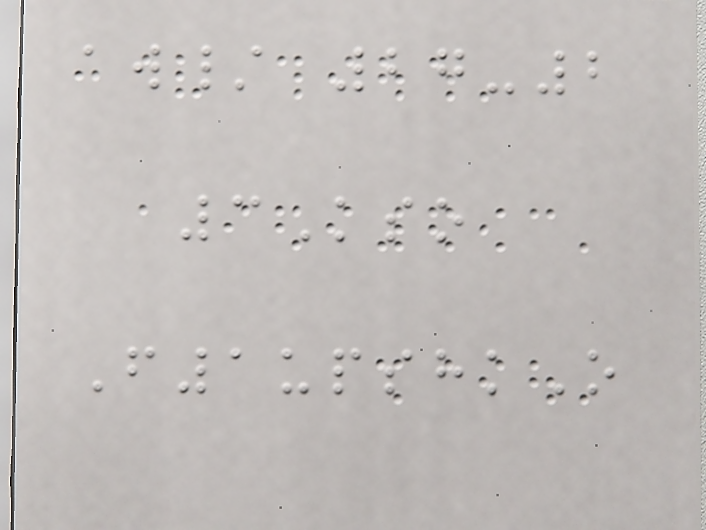aw/ 27-2
3Kso
F1upshkO
